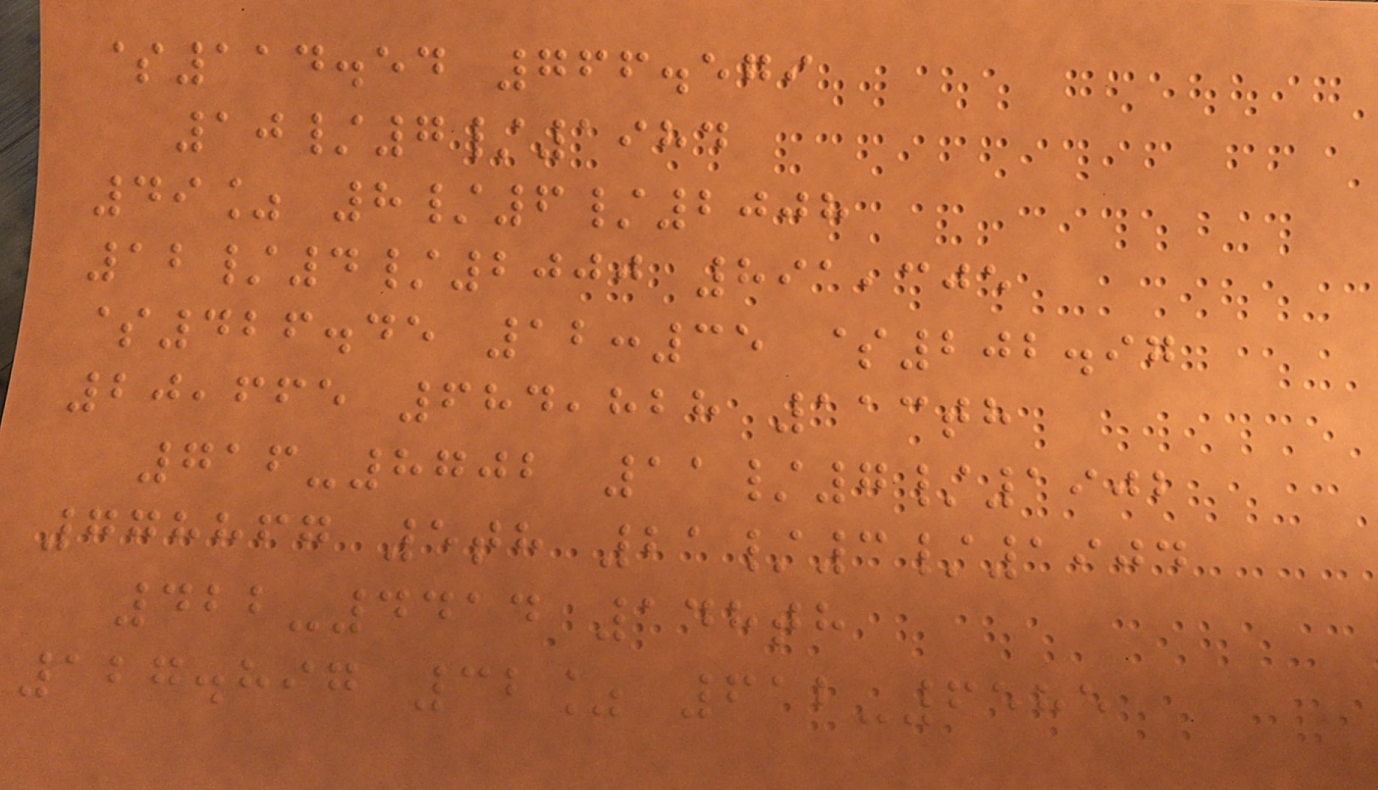$114.54 766.579
10/7/1984
49% 8/6/2008
12/4/2000 891,305
$426.45 12:35 $202.97
20,665 684,828 113th
716-8702 11/7/1902
778867 5th 21/3/1904
422-4414 148th
127.897 32% 612-6585
